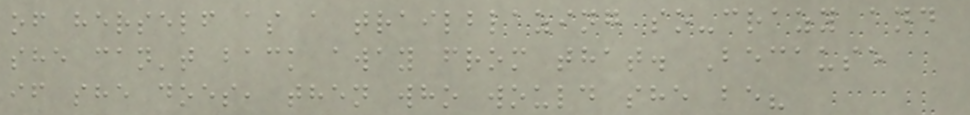of herself as a trailblazing so-crazy and
she can't back away from that. Because
if she does, then who would she be?
